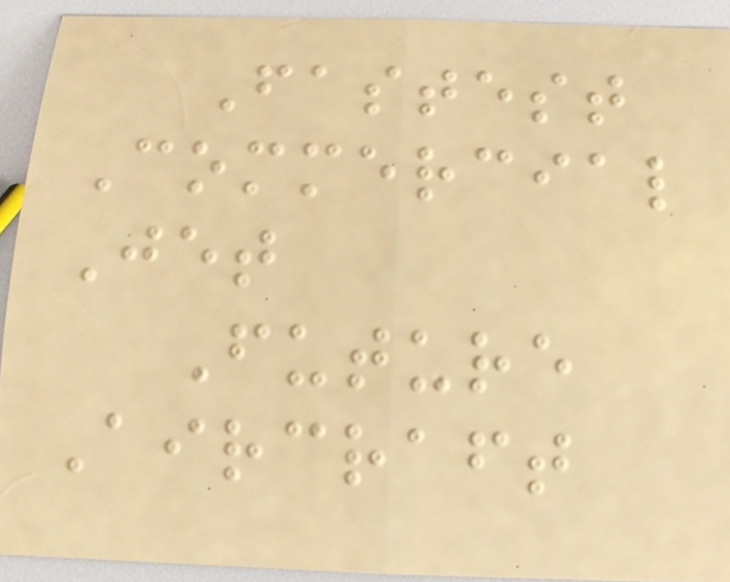Fastest
Commercial
Jet
Future
Aircraft
